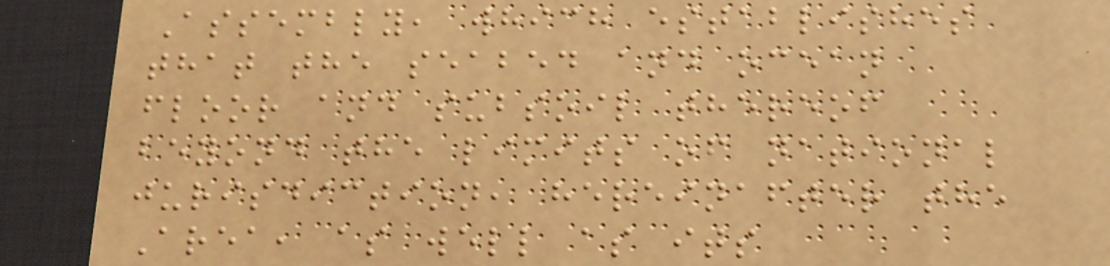Assembly, which establishes
that the seabed and ocean
floor and subsoil thereof
beyond the limits of national
jurisdiction, hereinafter the
Area, as well as its
